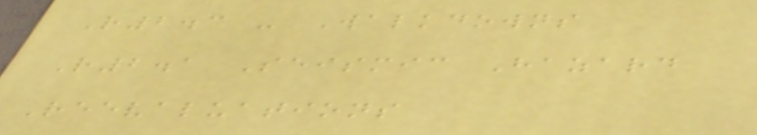R2.3 - Walkdowns
R2.1 Seismic Hazard
Reevaluations
